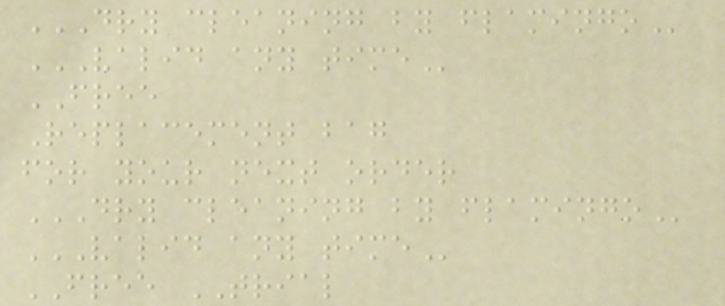DRY CLEANING BY FLAMINGO
VALID ANY TIME
FREE
Replacement bag
for your next order
DRY CLEANING BY FLAMINGO
VALID ANY TIME
FREE TRIAL
